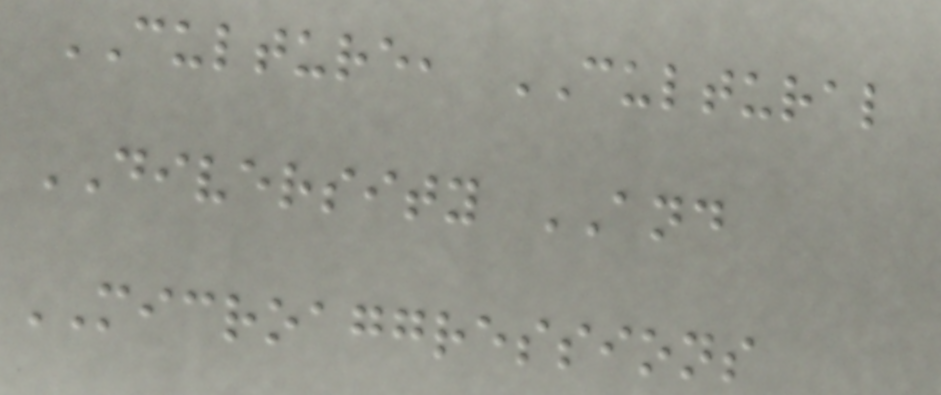CULTURE, CULTURAL
DIVERSITY AND
MICROAGGRESSIONS
